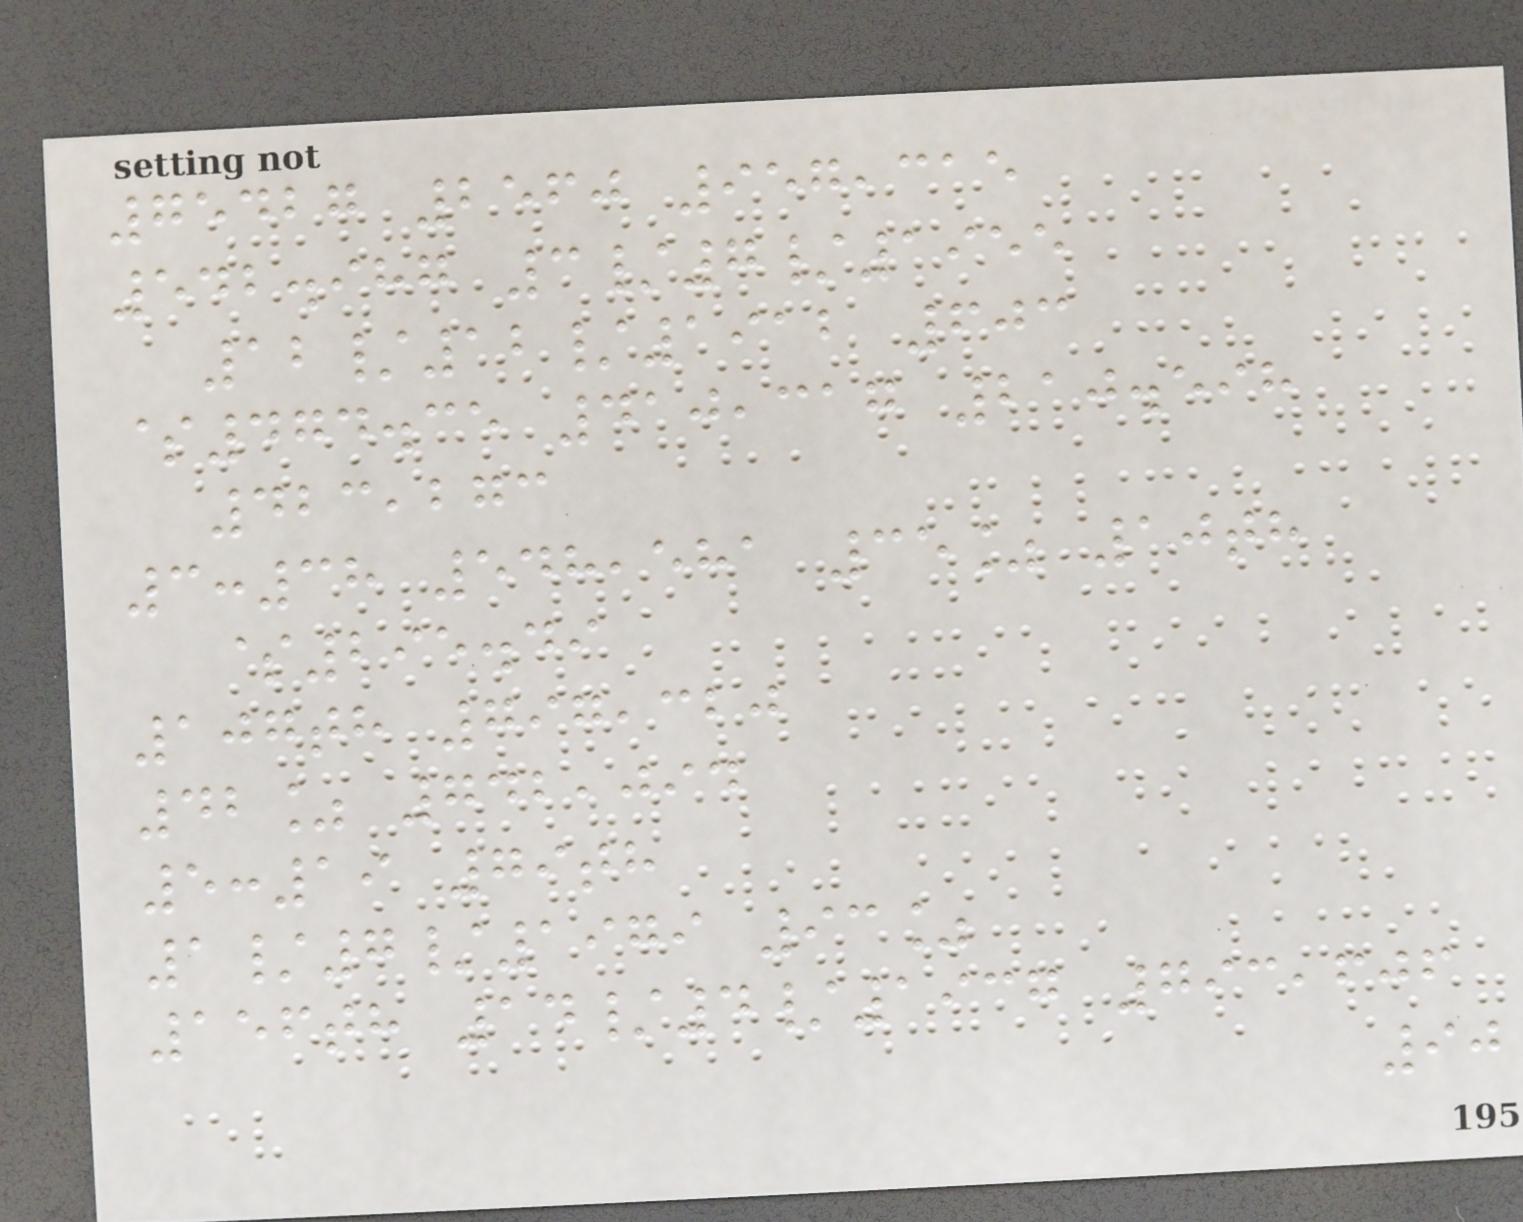75427 2560 957,315
542.987 3/7/1955
12/12/1912 603
$474.35 410,317 210.598
423,273
3:38 548,581 35% 10th
$295.49
107th 797,320
42% 742,094
5:19 79th
1/7/1979 93%
156th 14/4/1937 793,606
90
